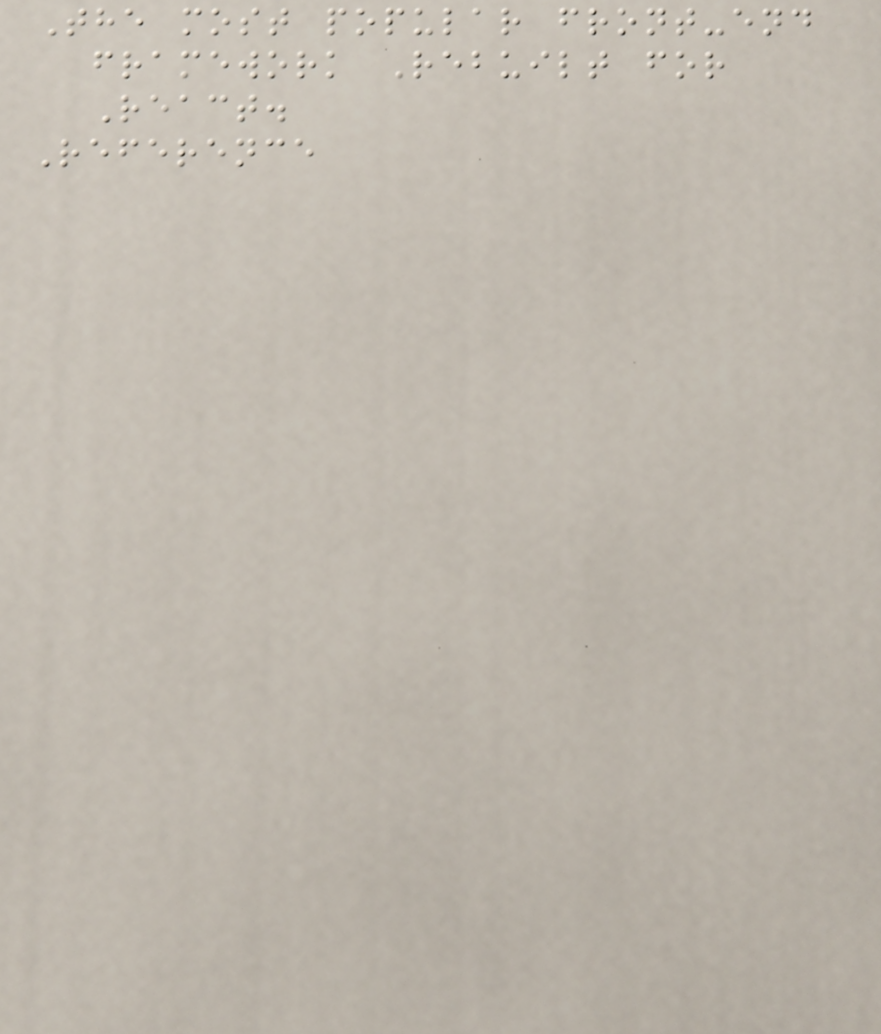The most popular front-end
framework Rebuilt for
React.
Reference
